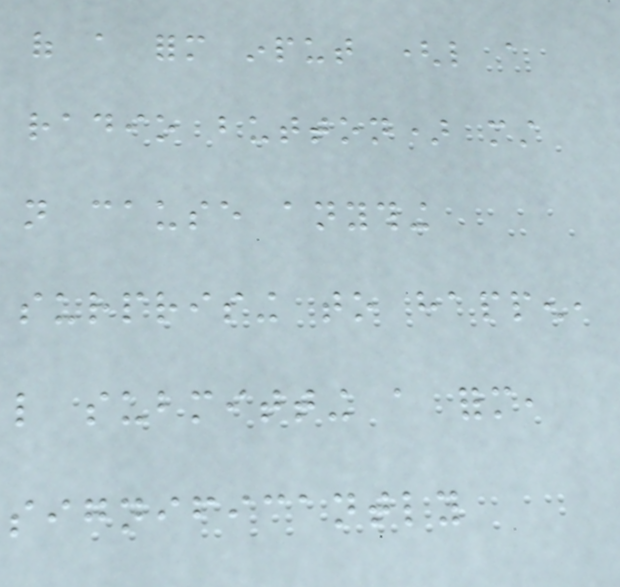of a form input (like a
radio button) must
not cause anything
surprising to happen,
like submitting a form,
significantly
